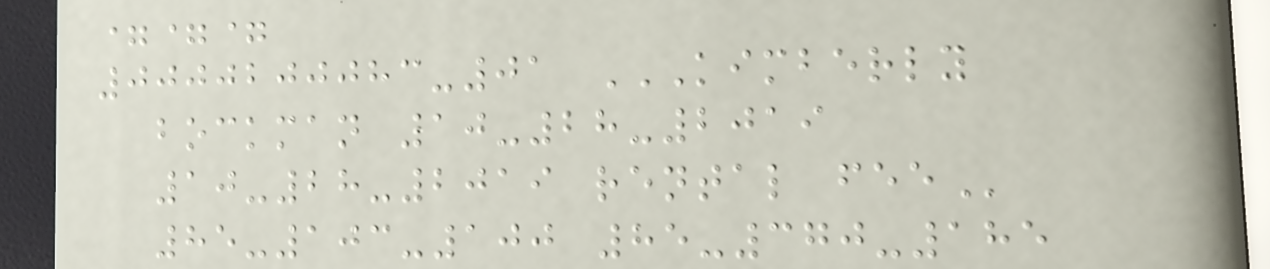===
0000200083-01 KIMBERLY
BOCKMAN 10-28-2019
10-28-2019 RENTAL FEE
85-103-100 85-370-185
